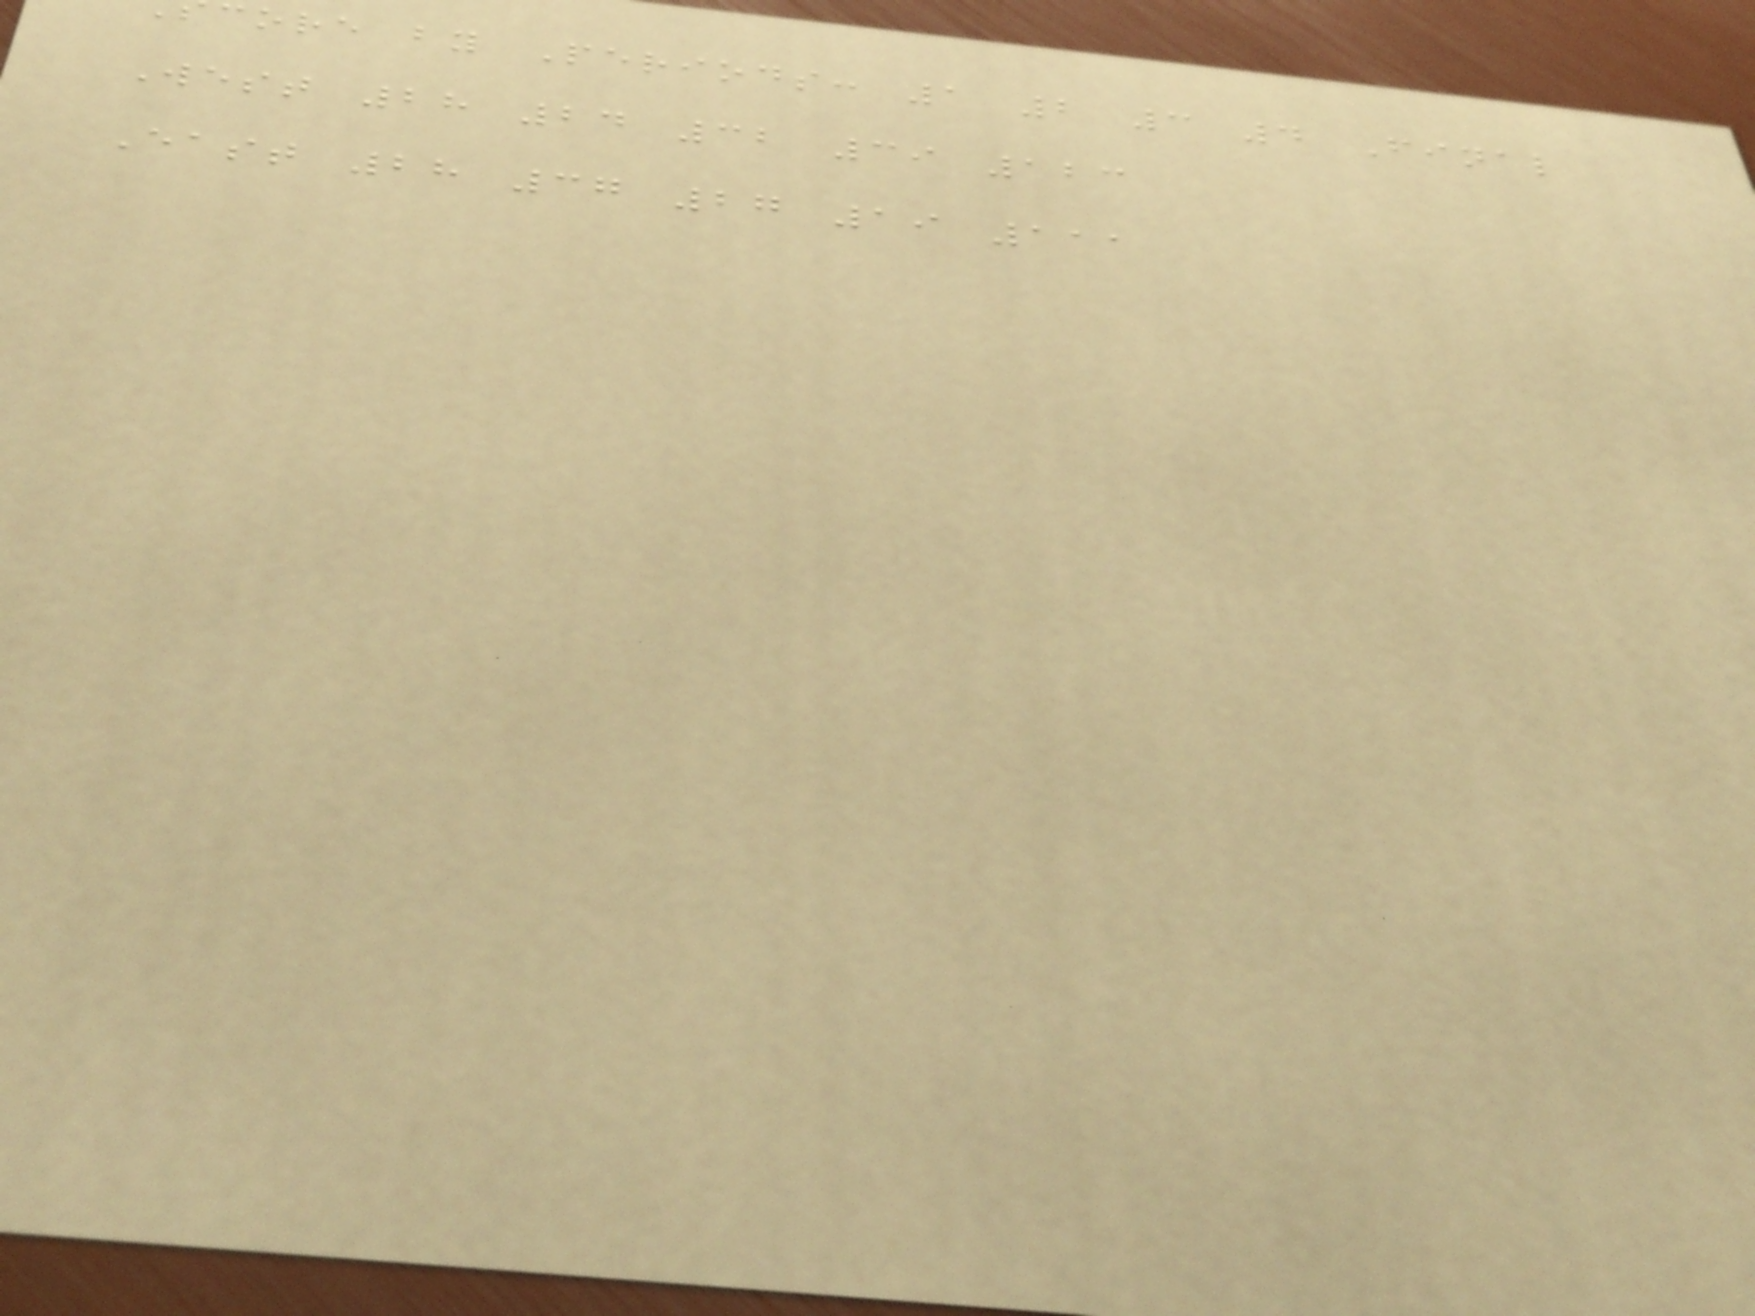core by Periods: 1 2 3 4 Final
West 28 24 32 39 123
East 28 37 27 19 111
